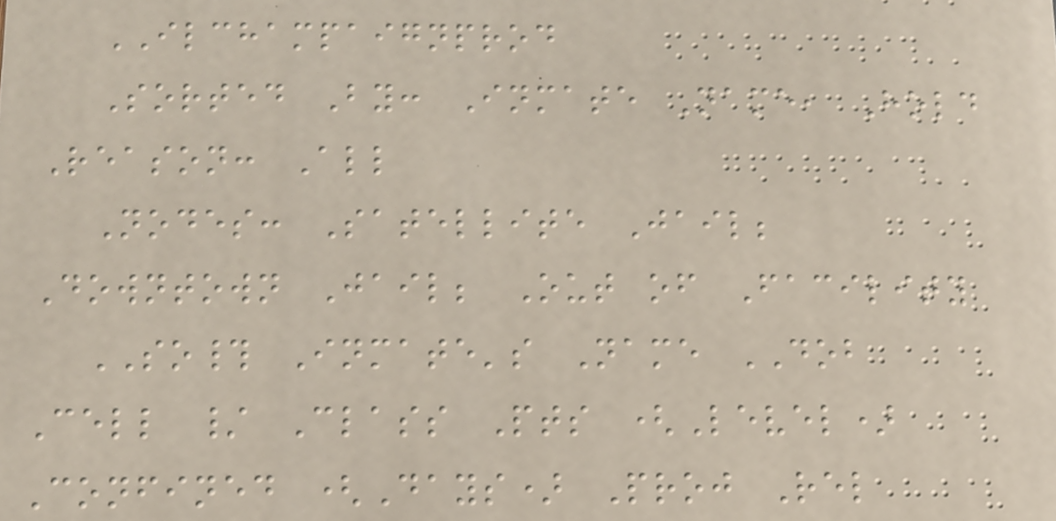ILCHAMPAIGNPROD
Sorted By: Inmate Name, Hold
Reason: All
Nodes: Satellite Jail;
Downtown Jail; Out of Facility
SO# Inmate's Name DOB
Cell / Class Pts (Level)
Confined (Days) Proj Rel
